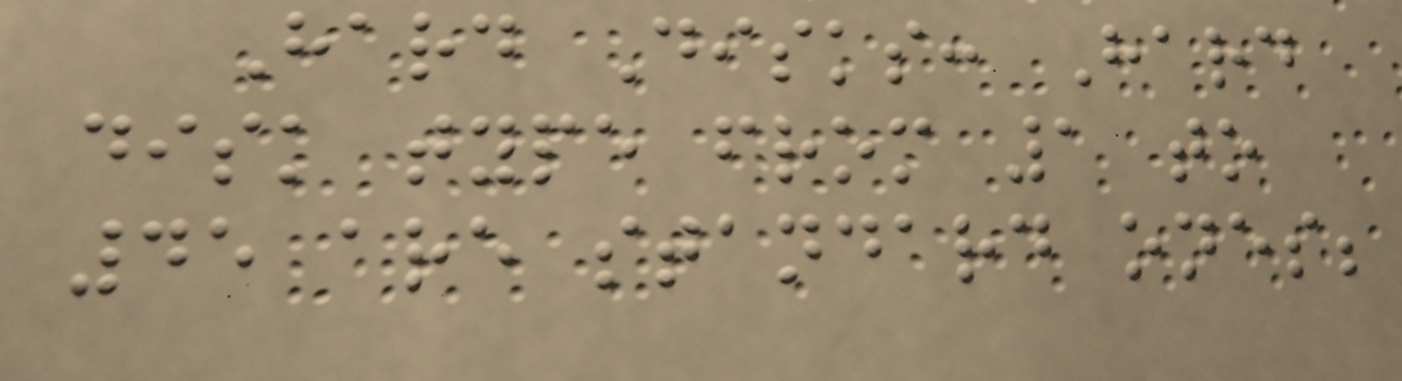Hard Disks: Hard
disk type from 1 to
45 are standard ones;
